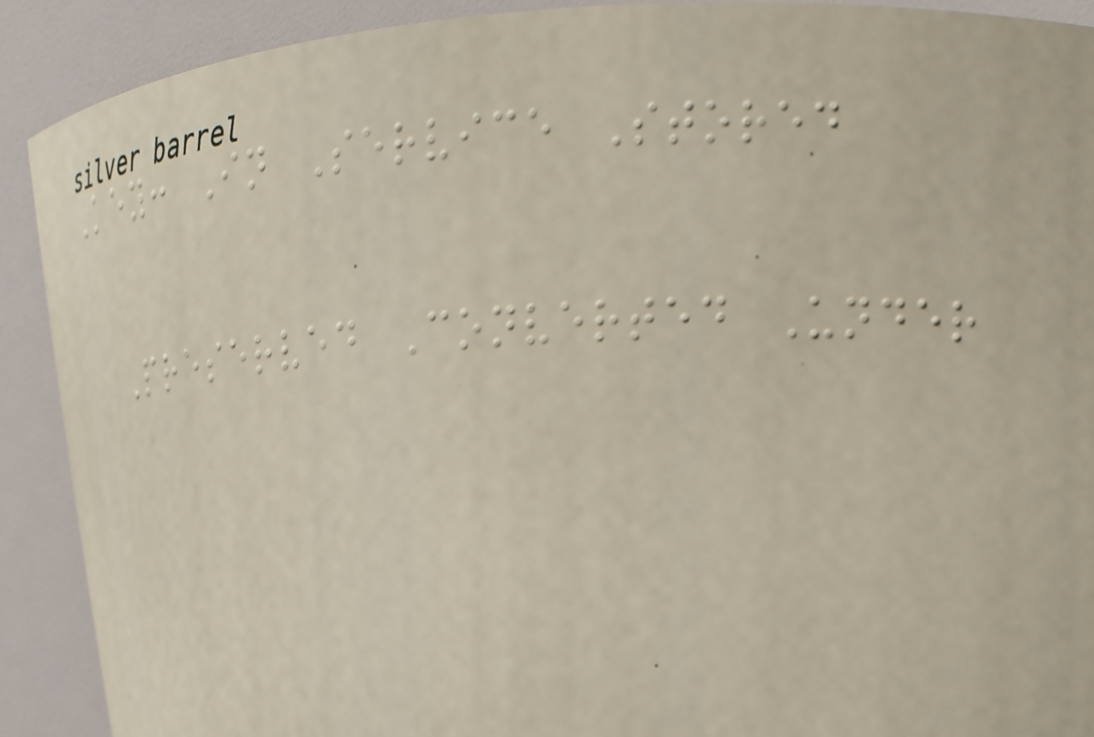Key: In Service Stored
Preserved Converted Under
